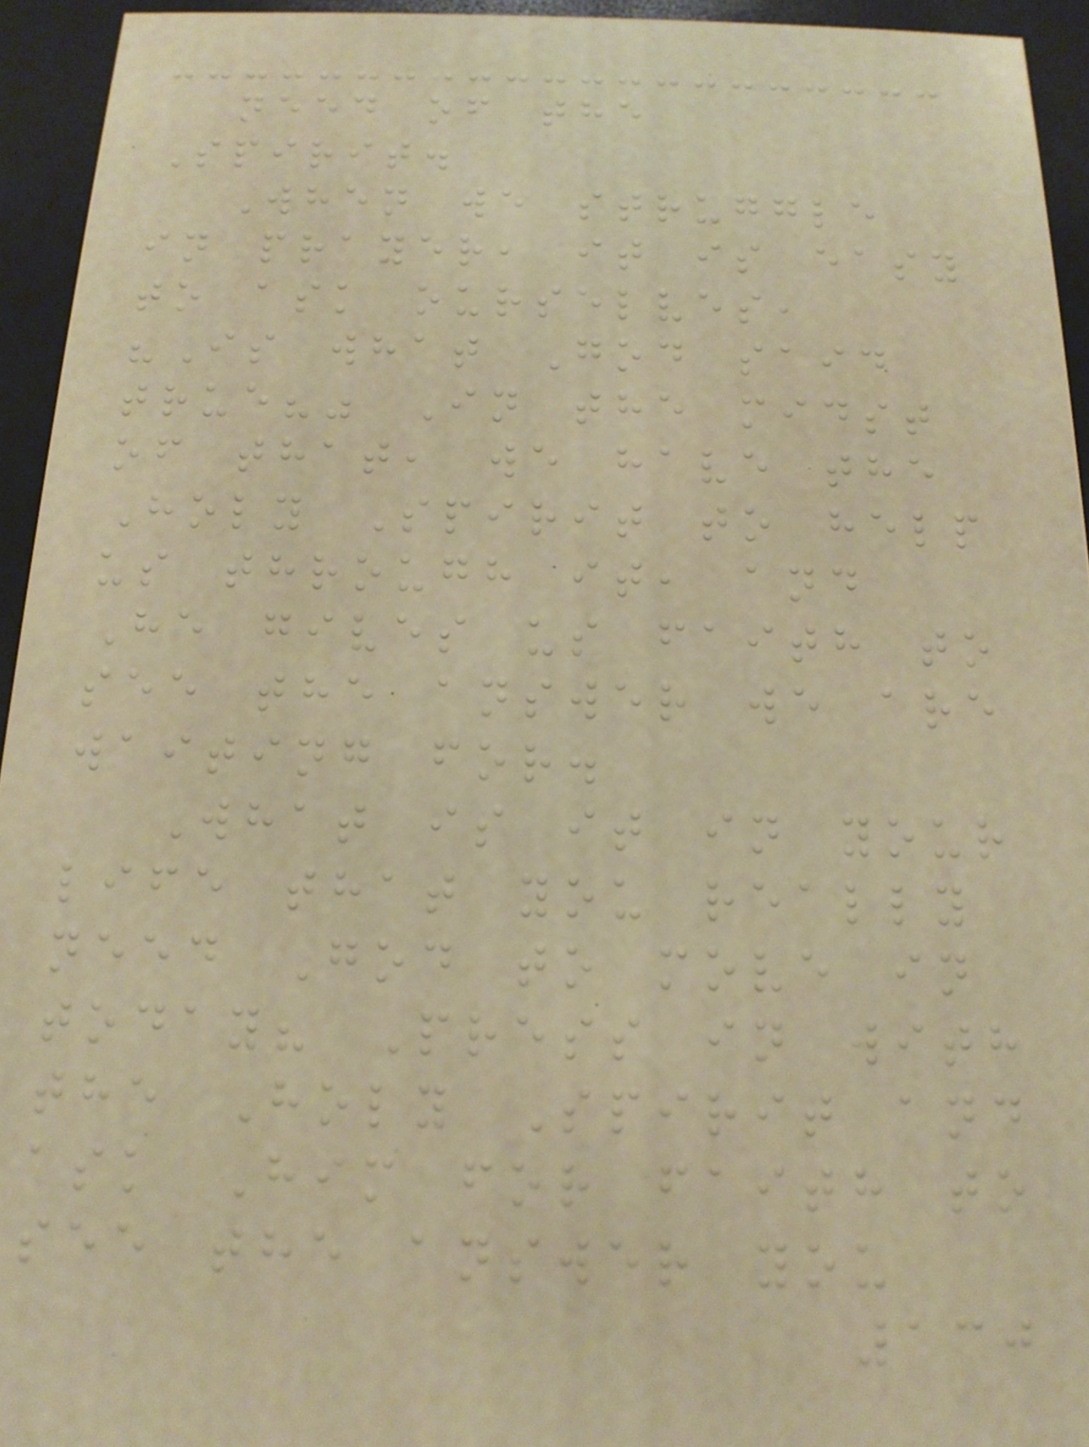need of the
Spirit.
When we struggle
in prayer, it is easy
to ask ourselves,
"Is what God said
true?" In the midst
of that, we have the
Holy Spirit to help
us through it, and
He gives us faith to
see the answer we are
waiting for.
What is it in your
life that you really
need God to move in
today? Press in with
the Holy Spirit and
ask Him for faith to
see the answer you
130
